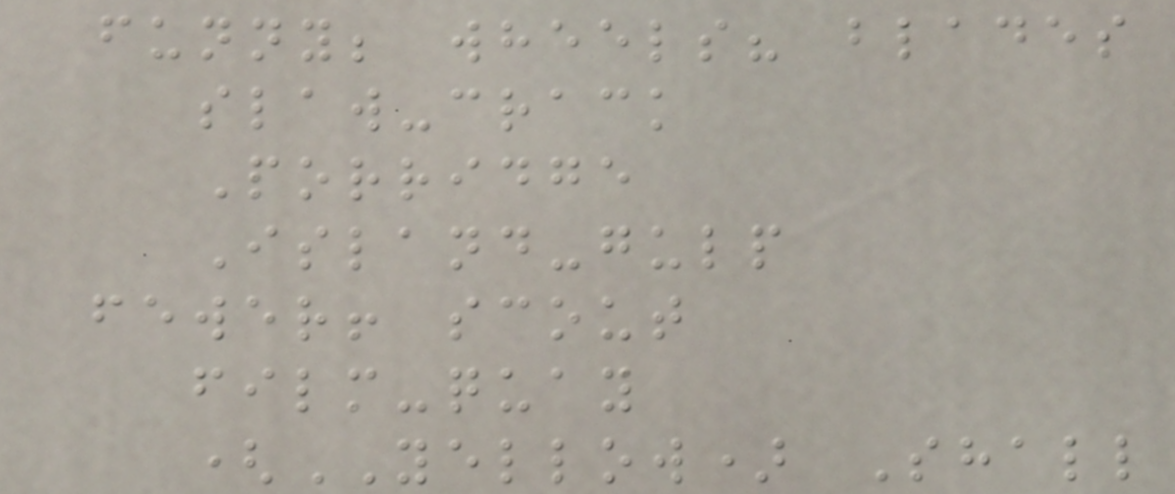funny; wheels? blades
slaw-crack
Porridge
Island-gulp
fewer! scout
film-quay
(YELLOW) Shall
